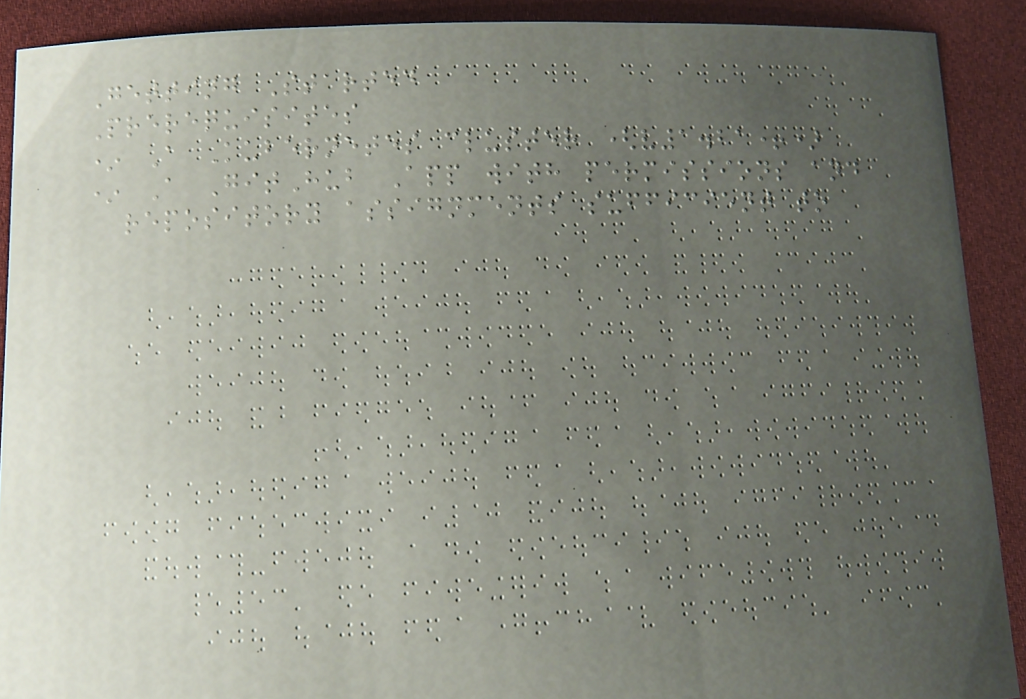Getting Started
Prerequisites
* A Kubernetes cluster (v1.21+)
* A GitHub App with permissions and
repository assignments sufficient to
